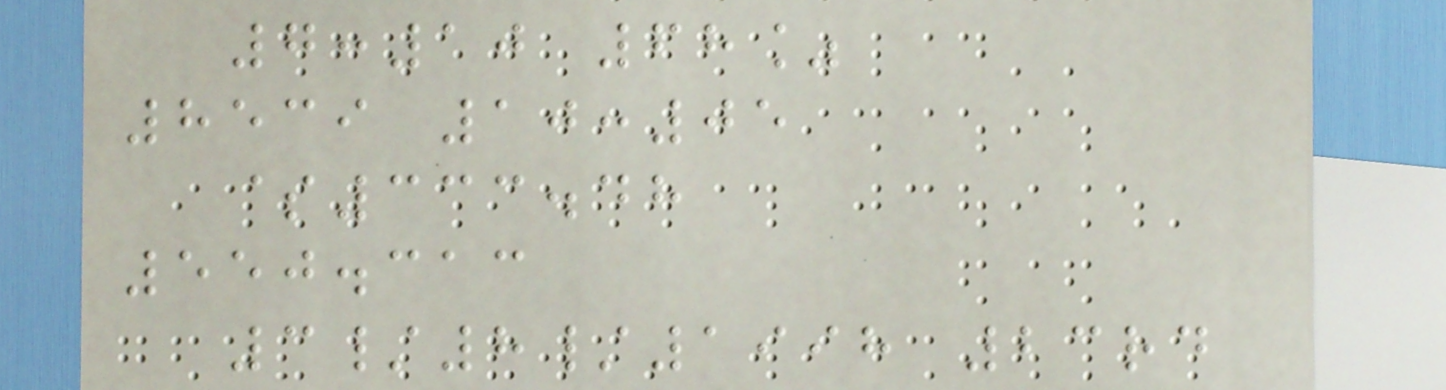7:10 68%
8539 10:05
$333.48
550.313
3/8/1998 23rd
